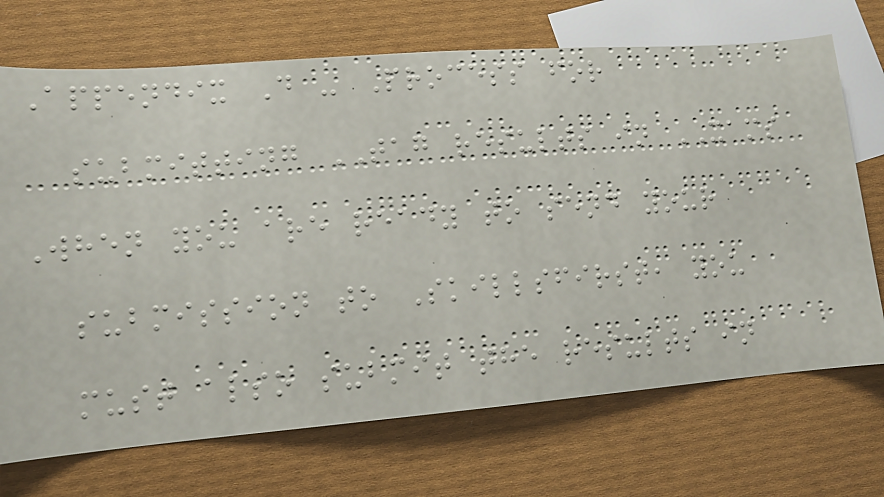Appendix D - Process for
submitting TAG results in XAMS
When you are ready to send your
submission to Skillsfirst, you
must also submit the results in
